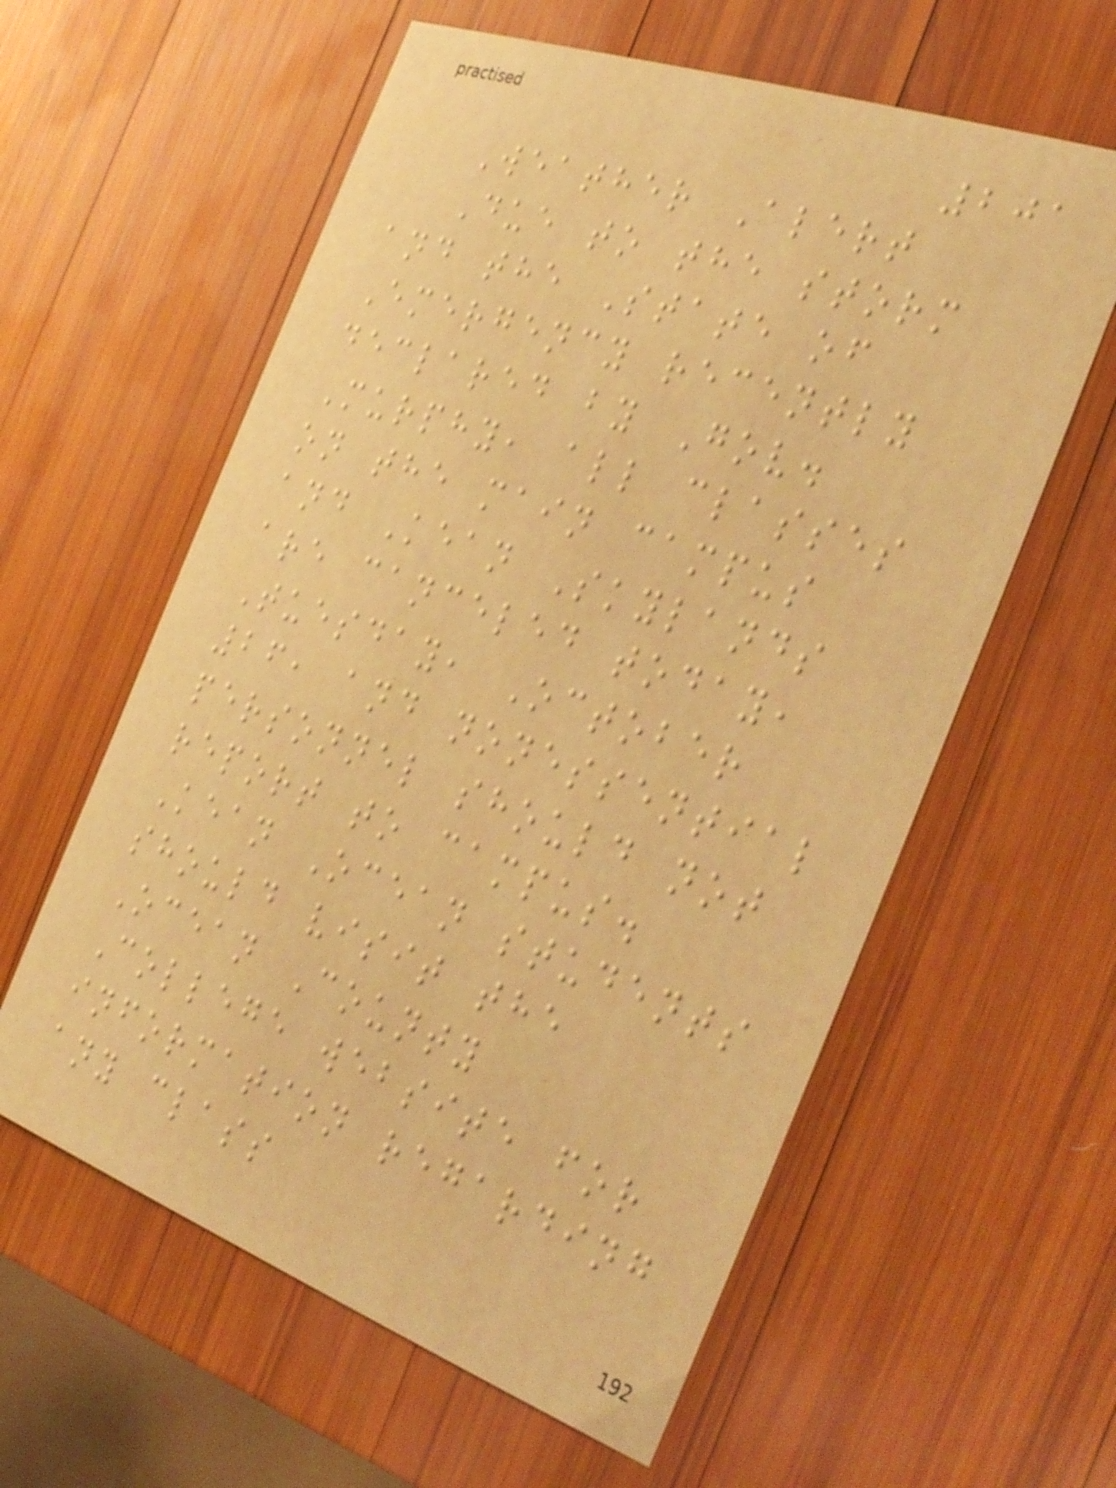201
Weather Alert
Due to the storm
and the State of
Emergency recently
declared by Gov.
Murphy, all classes
on the main campus
and Kean Skylands
are canceled today,
Tuesday, October
26, and nonessential
personnel should not
report to campus.
Kean Ocean students
should visit the
Ocean County
College website for
information regarding
any class
